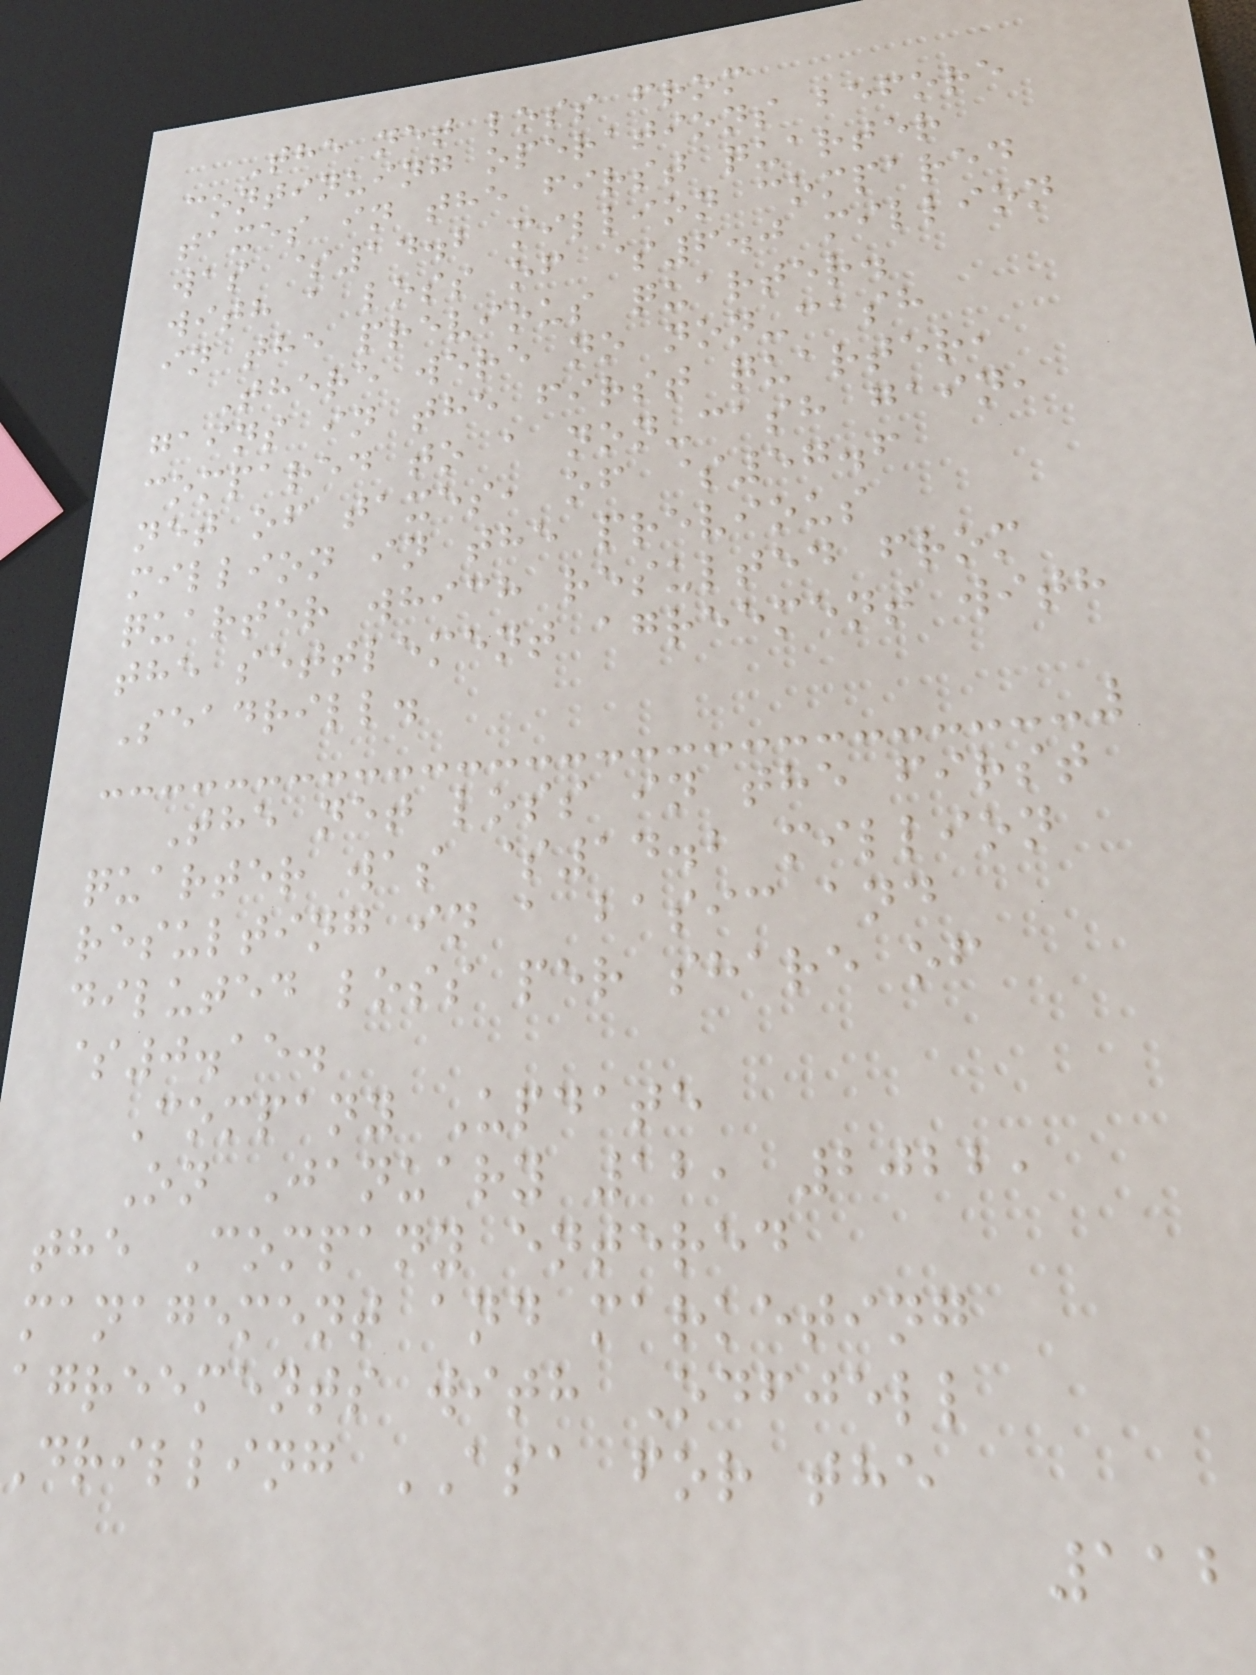The net loss from
continuing operations before
taxes in the first quarter
was $14.2 million compared
with a loss of $6.0 million
in the previous quarter.
There were no non-cash
gains in the first quarter,
compared to a non-cash gain,
net of taxes, of $57.6
million in the previous
quarter which resulted from
the settlement agreement with
Seadrill.
The net loss in the first
quarter was $14.2 million
resulting in a basic and
diluted loss per share of
$0.15.
Company Update
On January 12, 2022,
the Company entered
management and marketing
agreements with Odfjell
drilling ASA for the
112
